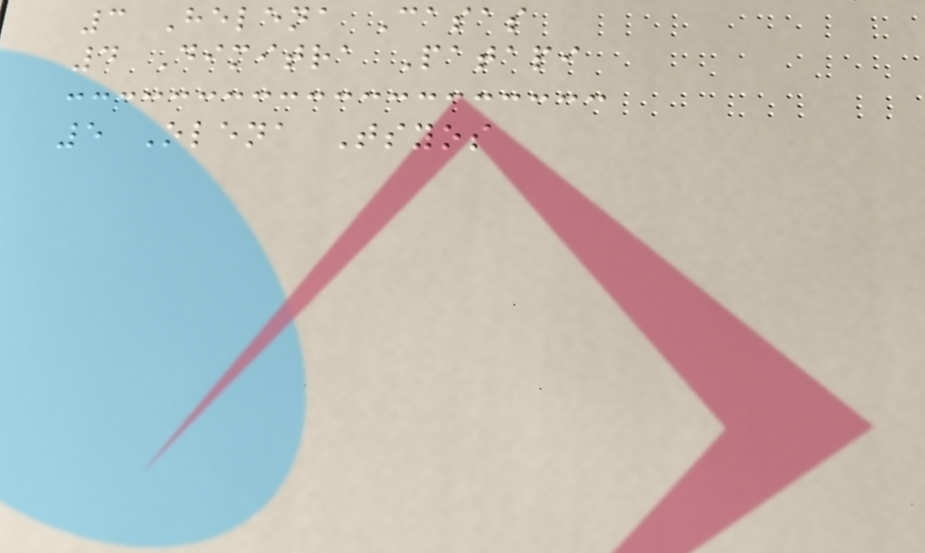3 Helena Casas
4 Dimitra Patapi
5 Olena Tsyos
